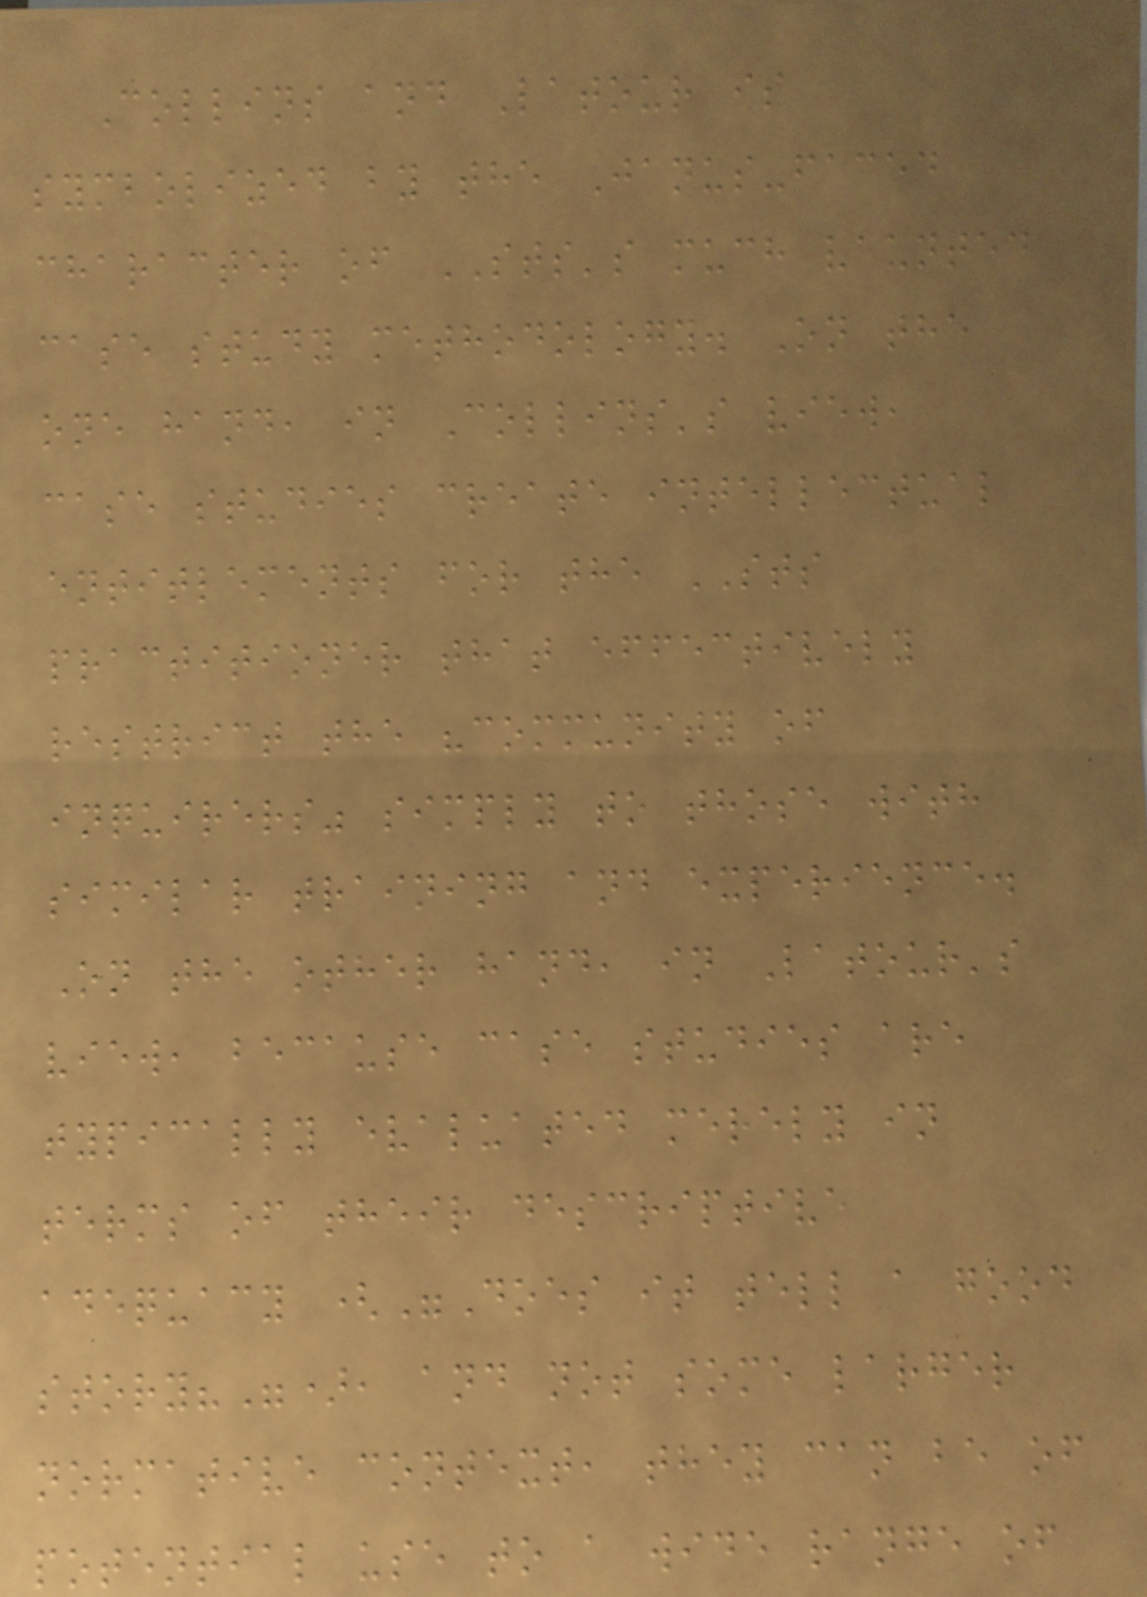Collins and Latour is
symbolized by the Janus-faced
character of STS's much vaunted
case study methodology. On the
one hand, in Collins's view,
case studies create intellectual
entitlements for the STS
practitioner that effectively
restrict the "community of
inquirers" simply to those with
similar training and experience.
On the other hand, in Latour's
view, because case studies are
typically evaluated merely in
terms of their descriptive
adequacy ("Does it tell a good
story?"), and not some larger
normative context, they can be of
potential use to a wide range of
